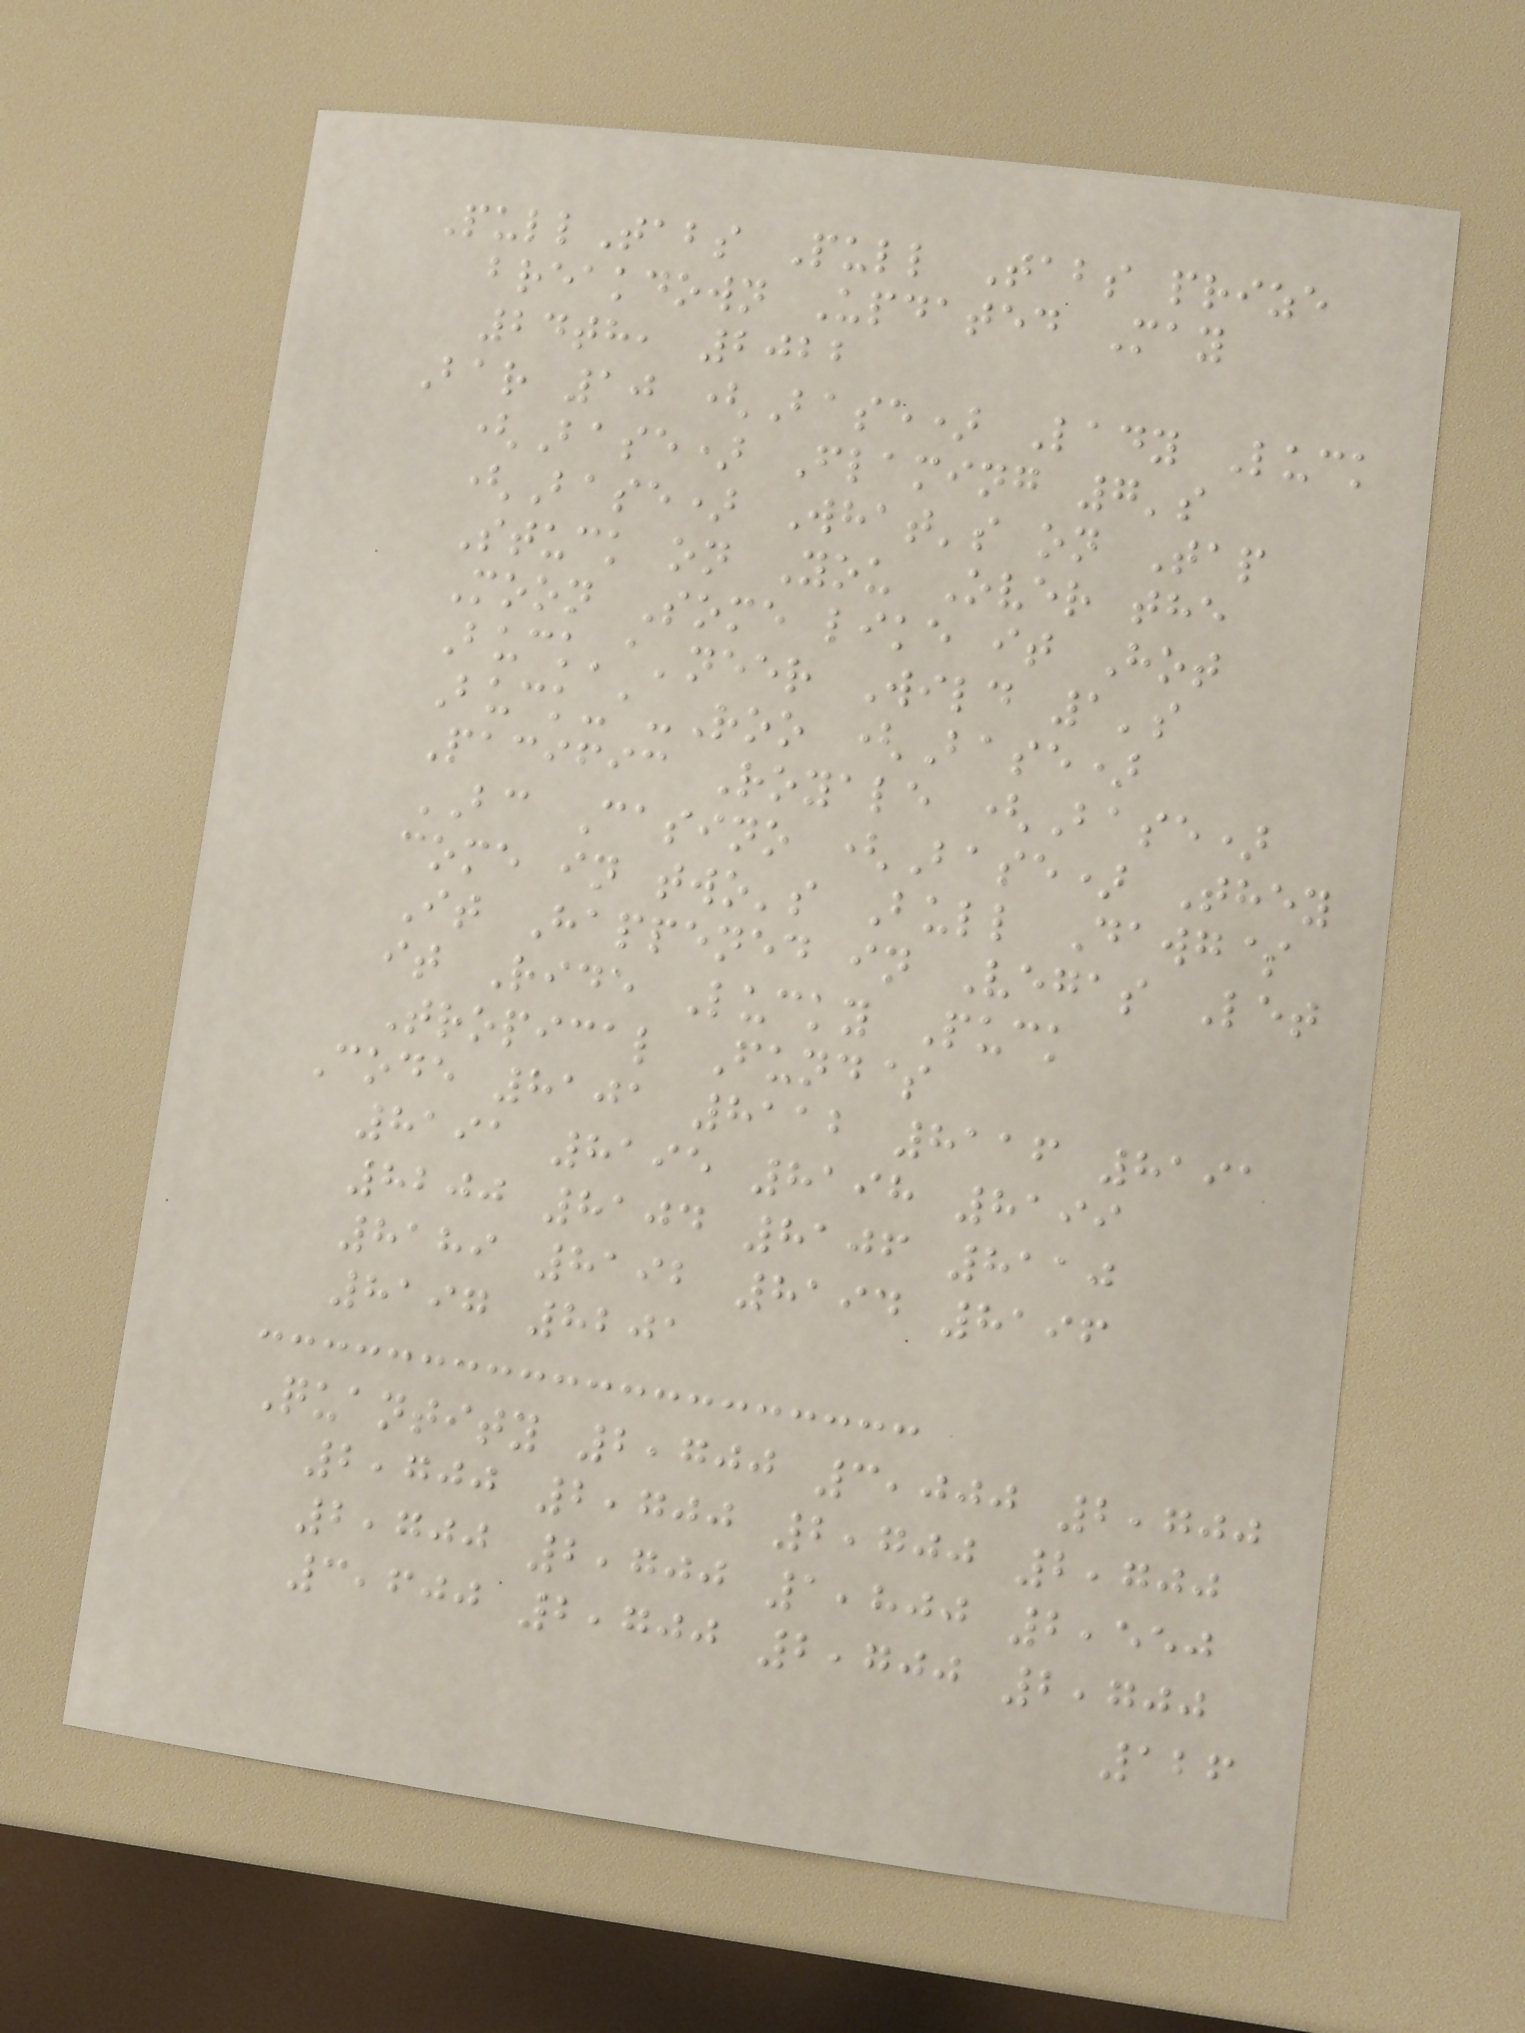PullTabs Pull Tabs prize
breakdown Updated May
24th, 2022
Bar 10 (Base) Lady Luck
(Base) Flaming 7's
(Base) What's on Tap
Stuck on You Over the
Moon Some like it Hot
Buck'a'neer Wild 1's
Buck-a-Roo (Base)
Pacific Royale (Base)
BC Casino (Base) They
come in two's Bull Dawg$
It Happened in Vegas Let
it Ride Lucky Puck
Tropical Fund$
Code 8101 8112 8116 8191
8191 8195 8198 8199
8200 8104 8106 8110
8189 8192 8194 8196
8197 8201
Quantity 2,700 3,000 2,700
2,700 2,700 2,700 2,700
2,700 2,700 1,800 2,550
3,600 2,700 2,700 2,700
126
